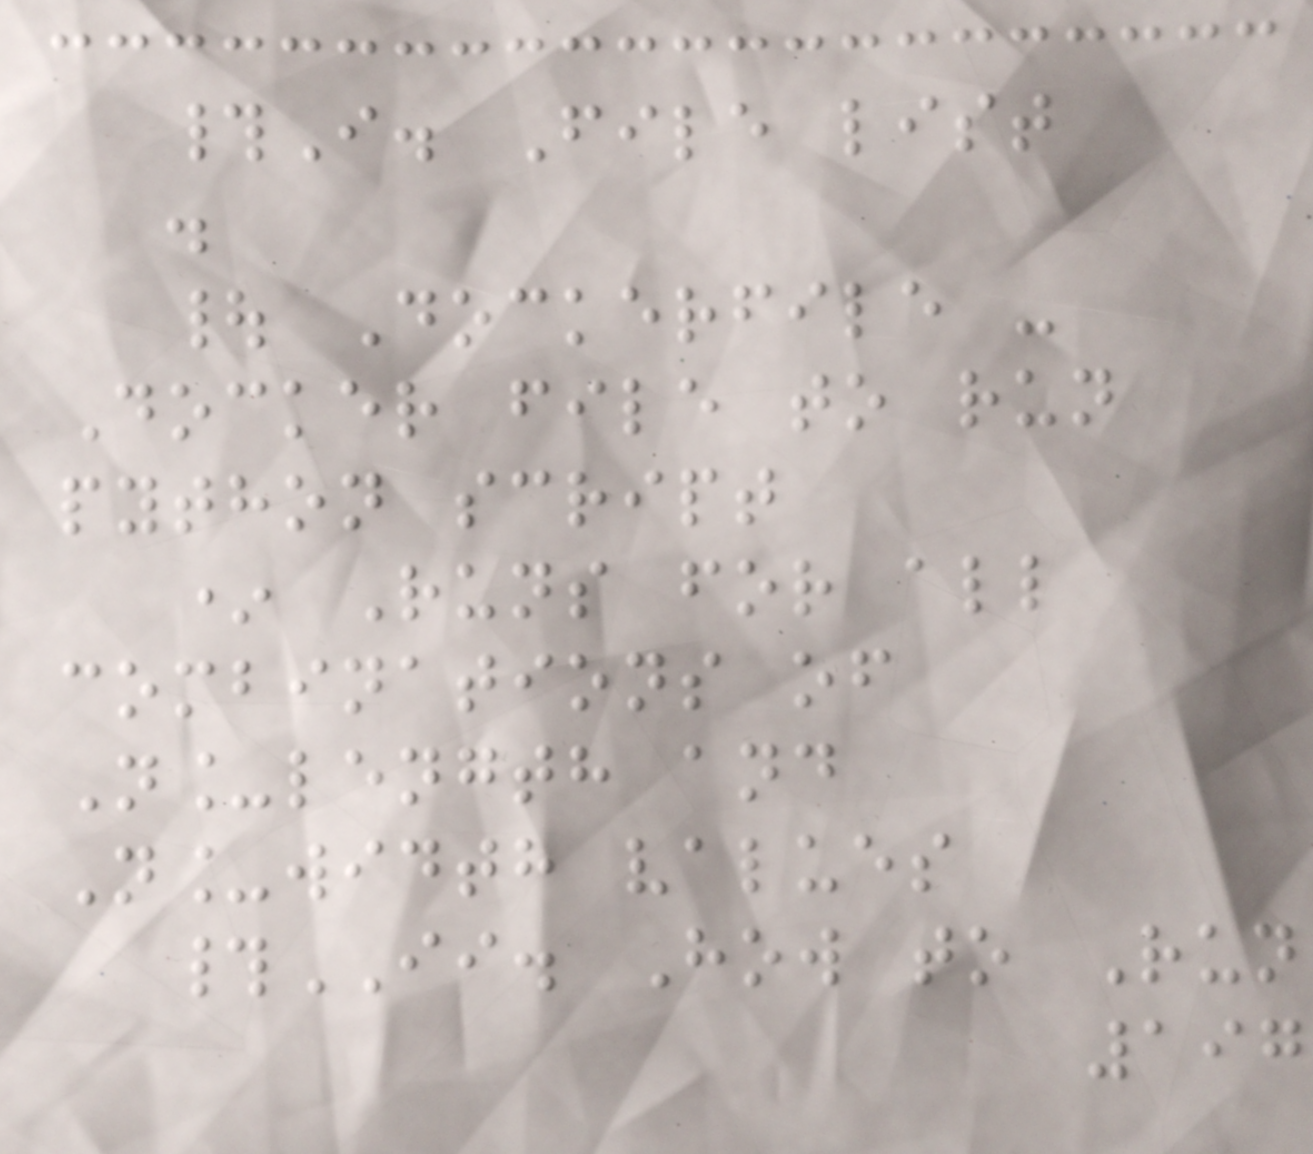#I. File list
.
| Dockerfile -
Docker file to run
python script
* Runs for all
combinations of
N_length and
N_width values
#II. How to Run
197
